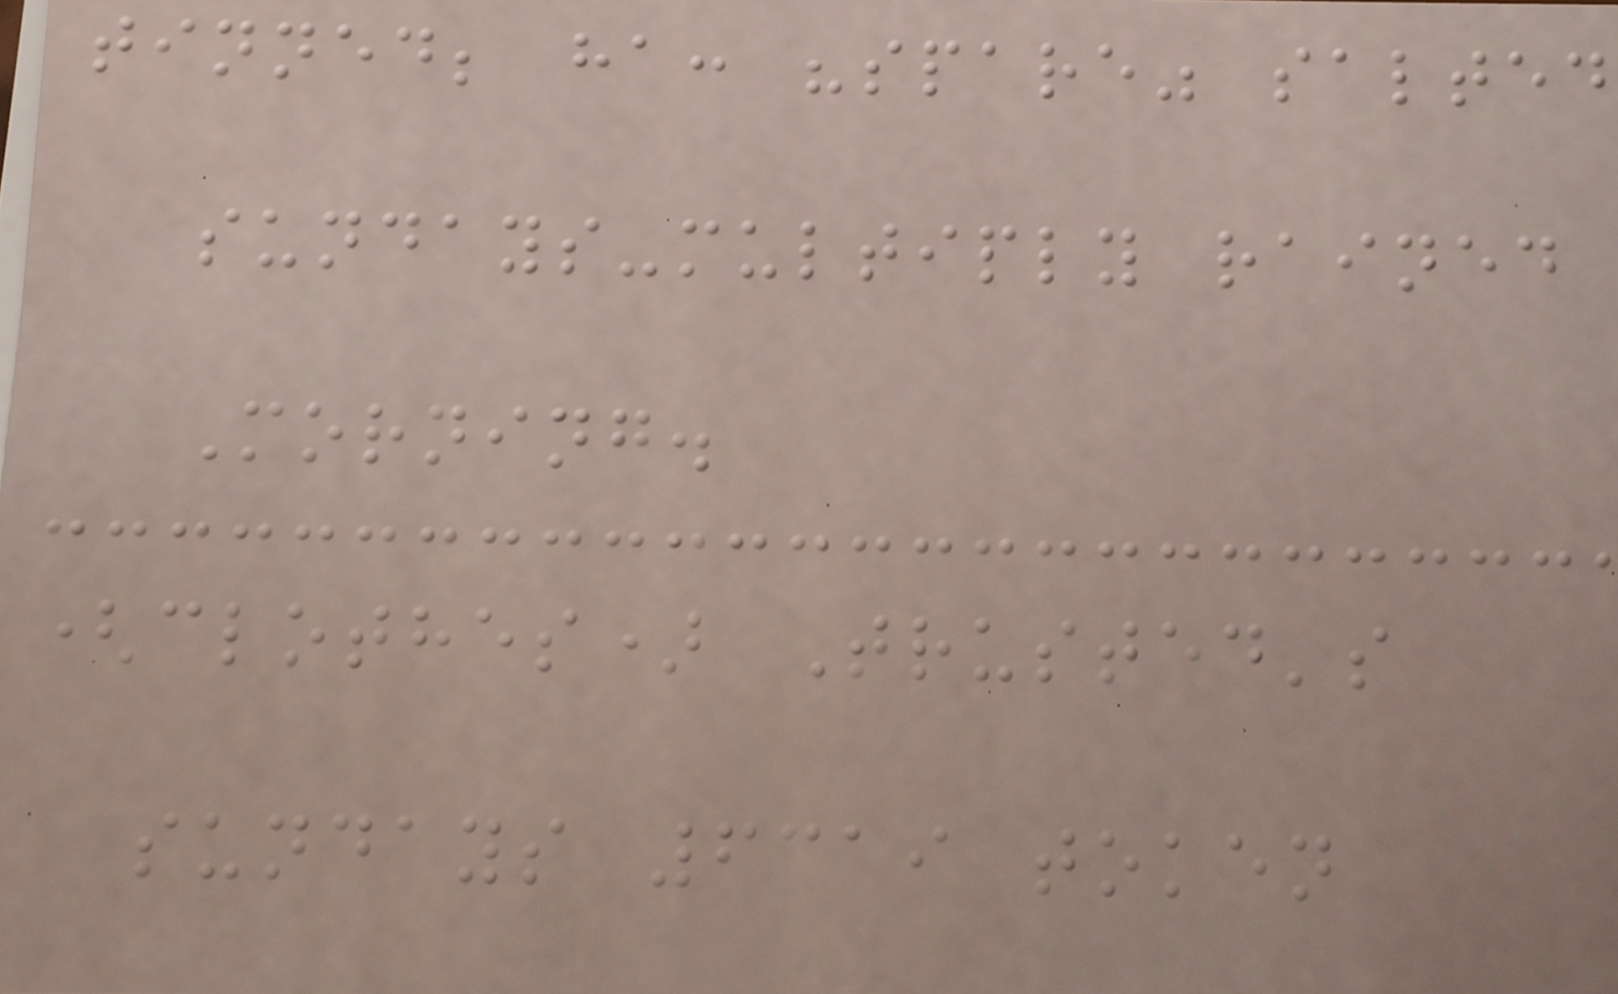tinned; ha: "spare" salted
sundays-multiply rained
Morning.
(clothes) Trusted's
sundays 6319 token
